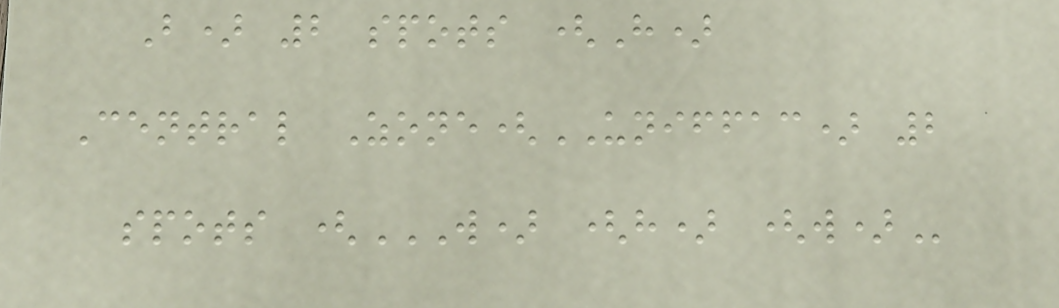B) 2 spots (H)
Central Zone(UNIFFAC) 2
spots (W) (H) (W)
